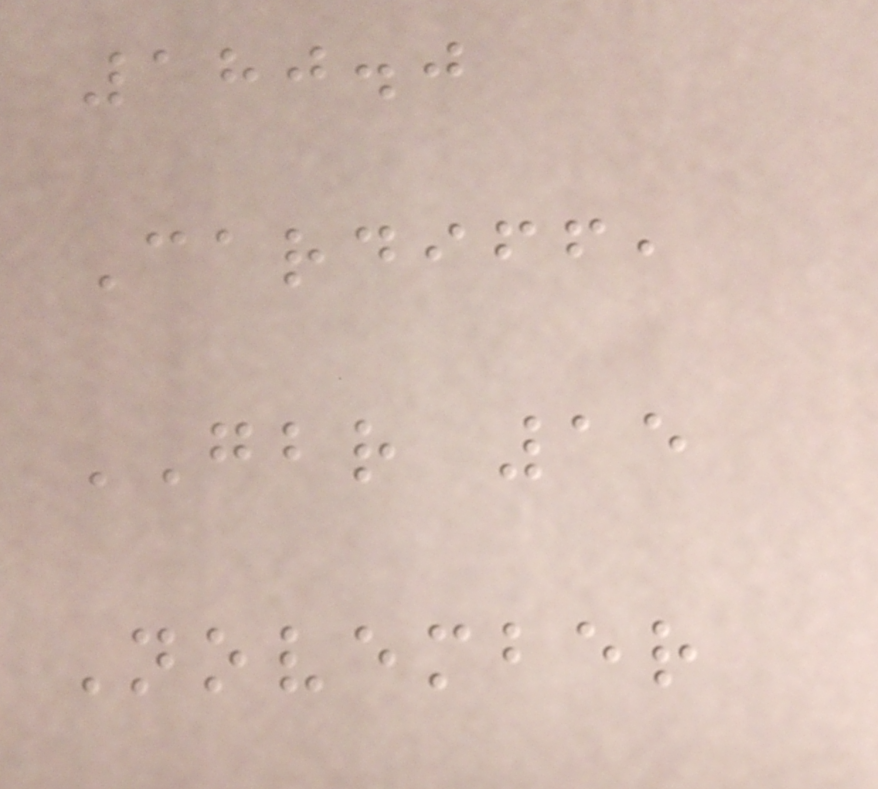180.0
Cardiff,
GBR 15
November
